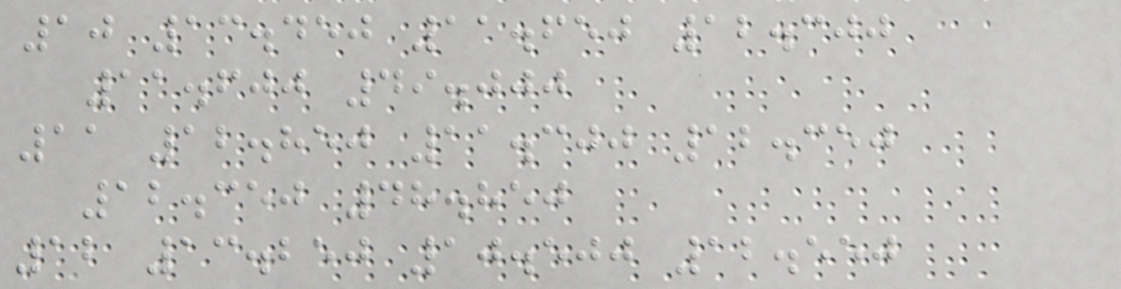10 13.450 11.650 12.300
11.600 49.000
11 12.850 11.300 12.350
12.350 48.850
12 13.250 10.500 12.550
